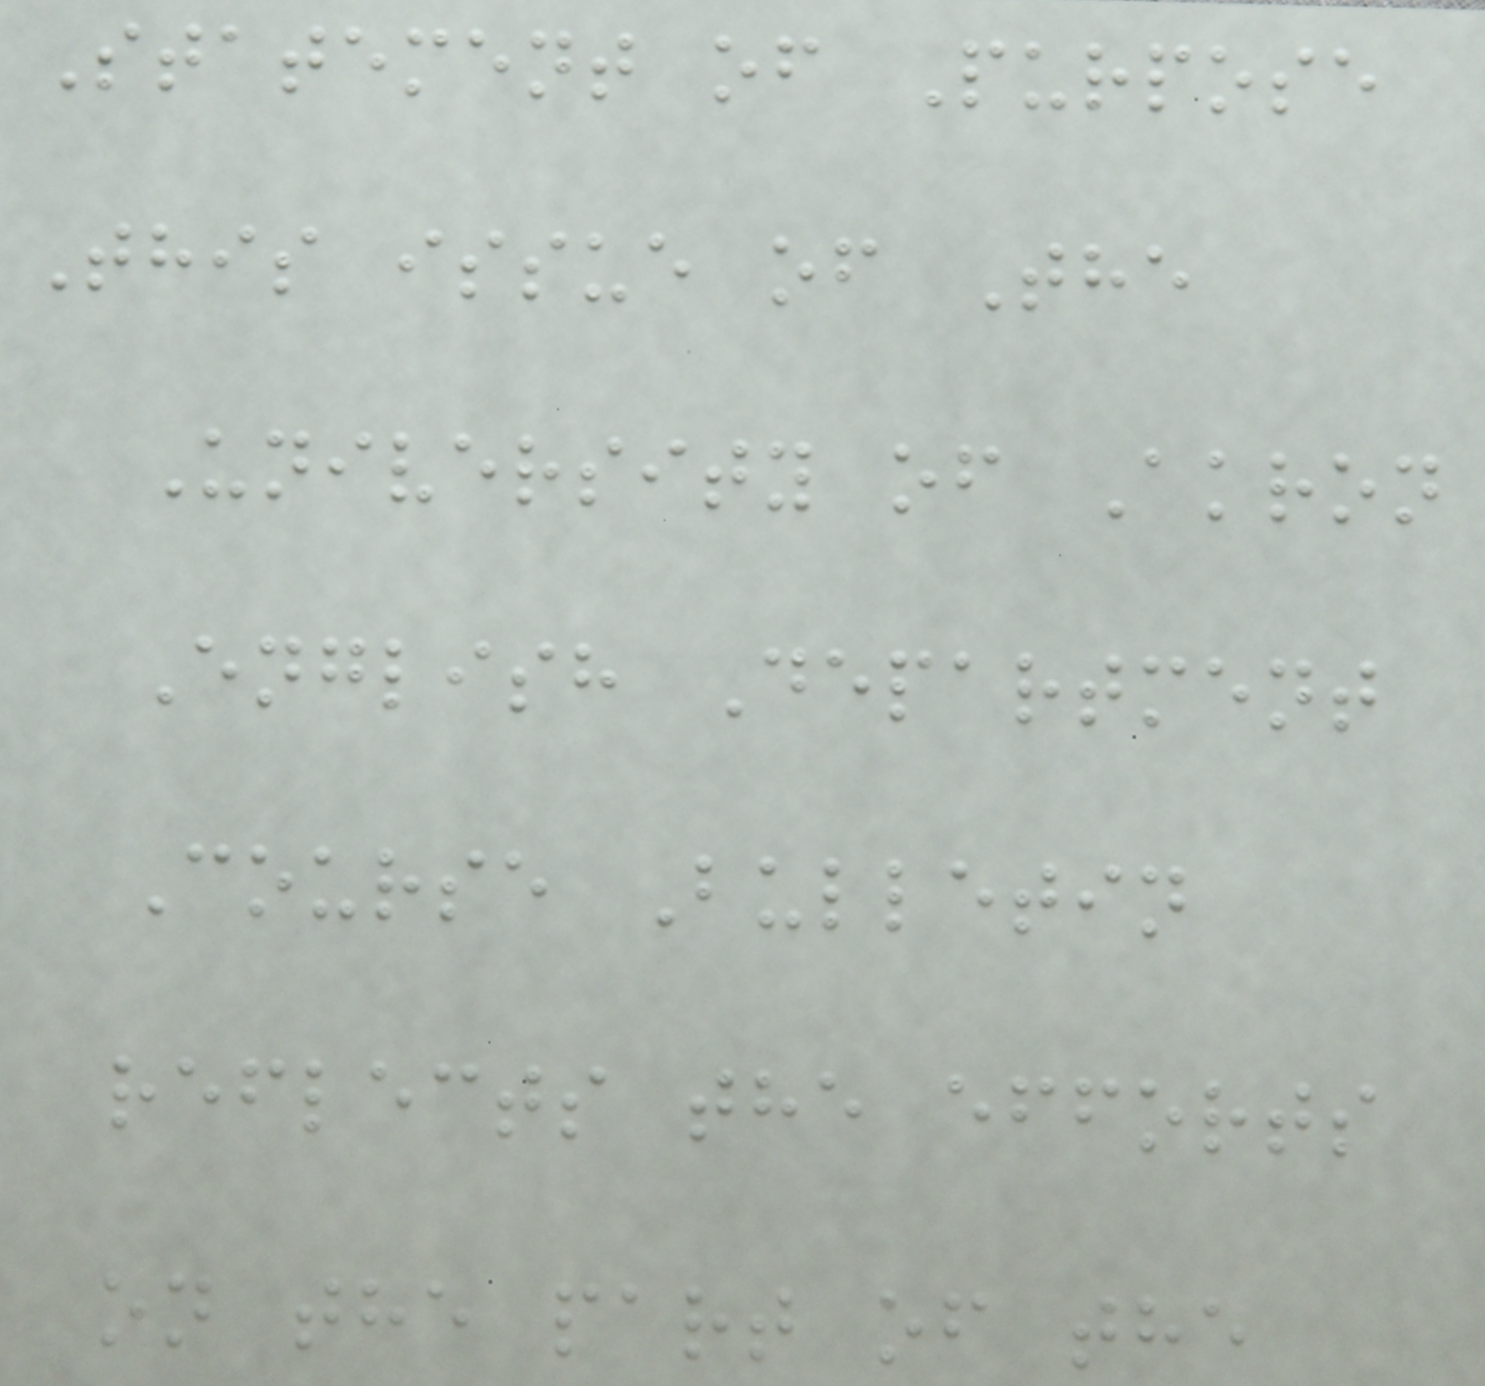Statement of Purpose
This issue of The
University of Akron
English Department
Course Bulletin
reflects the efforts
on the part of the
